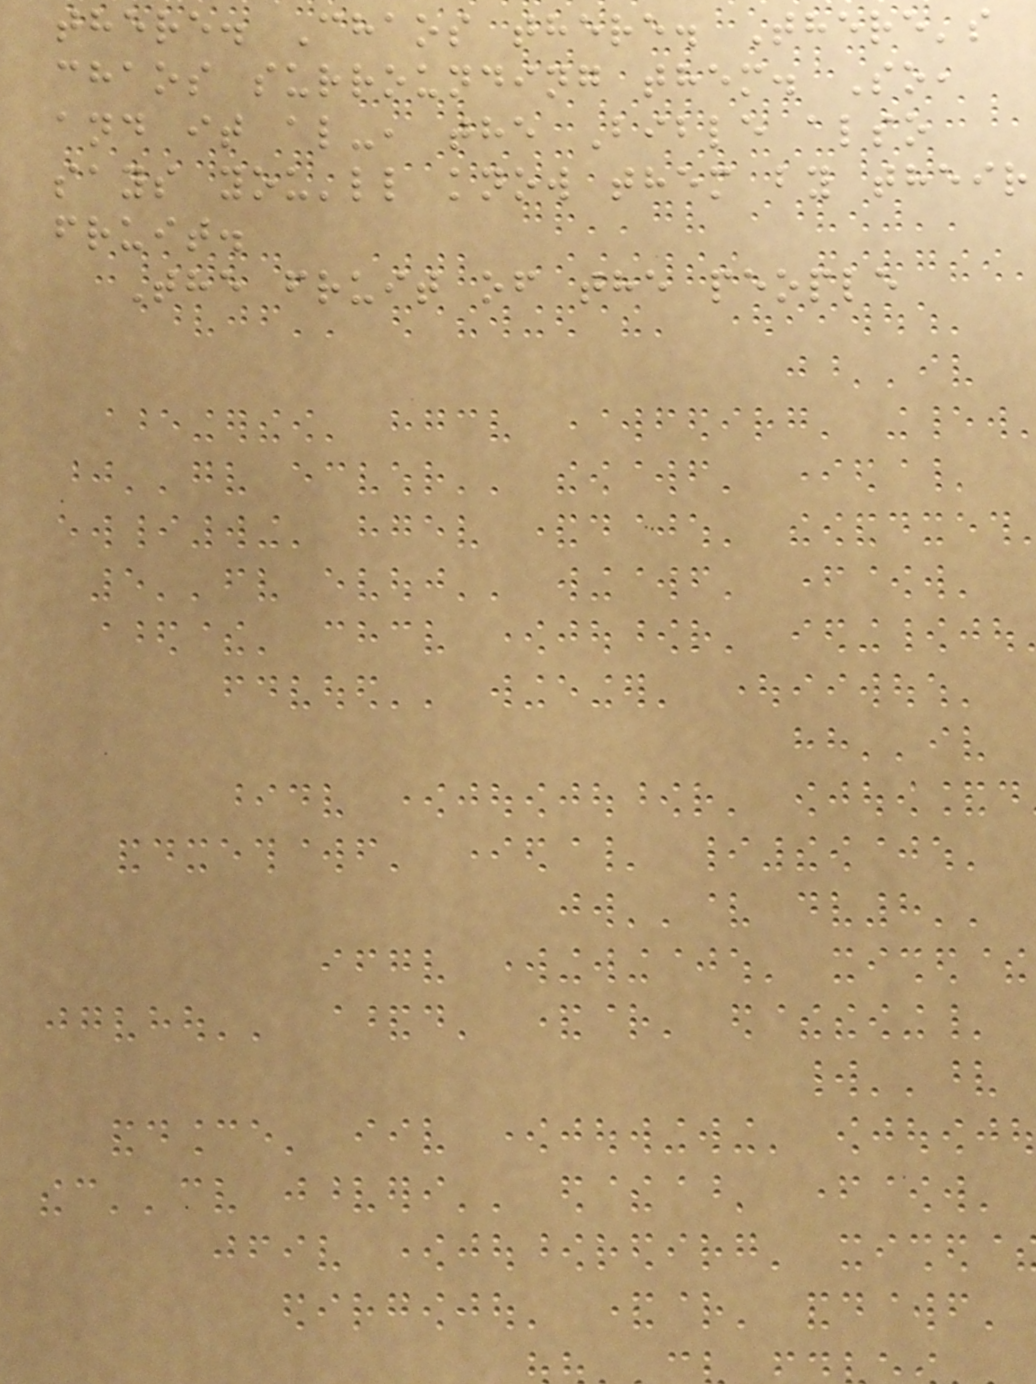there. Chaos there. There's
chaos surrounding them. So,
and it al-, the Bible also
says you'll know them by their
fruit.
The fruit of the people
